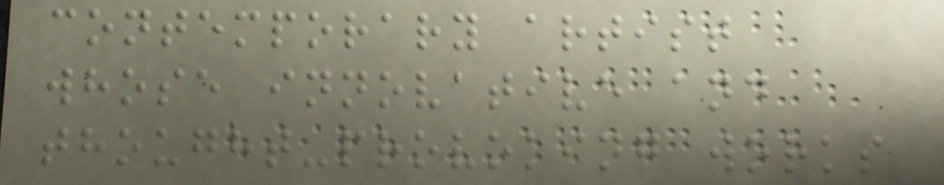contemporary artist
whose innovative and
thought-provoking works
